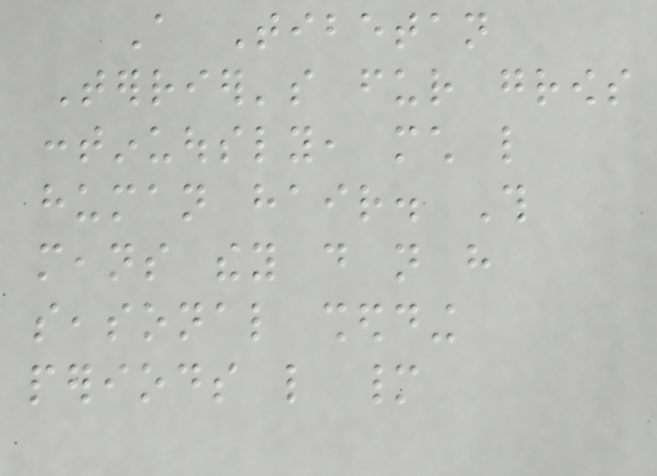A Tibetan
Terrier's fur grows
continuously, much like
human hair. This
means they do not have
seasonal shedding
periods like many
